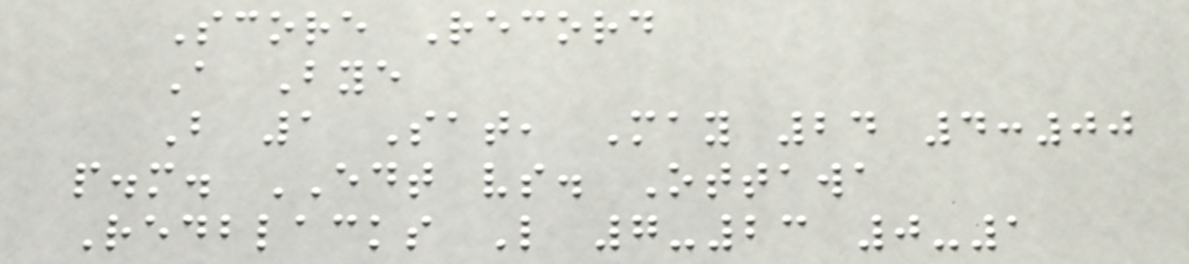Score Record
A Bye
B 1 Sat, May 24 4:00
p.m. EDT vs. Ottawa
Redblacks L 7-23 0-1
